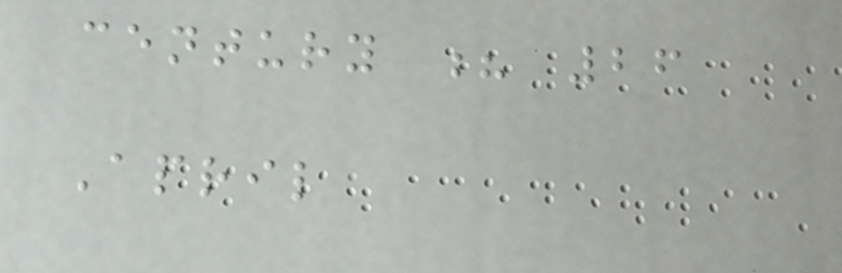century ? 26
April
